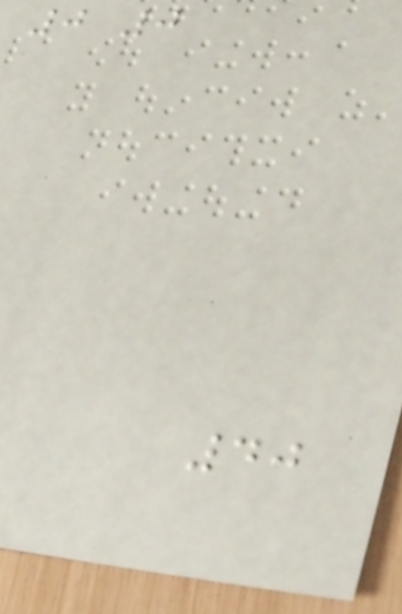0 0
40
